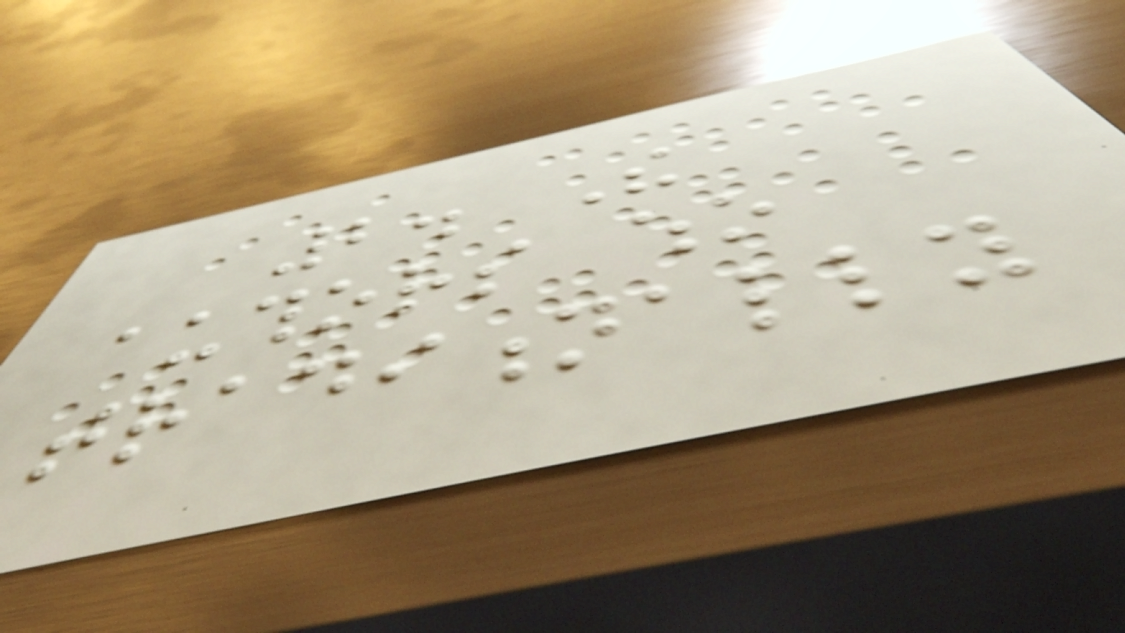2. The
authors who
traditionally
